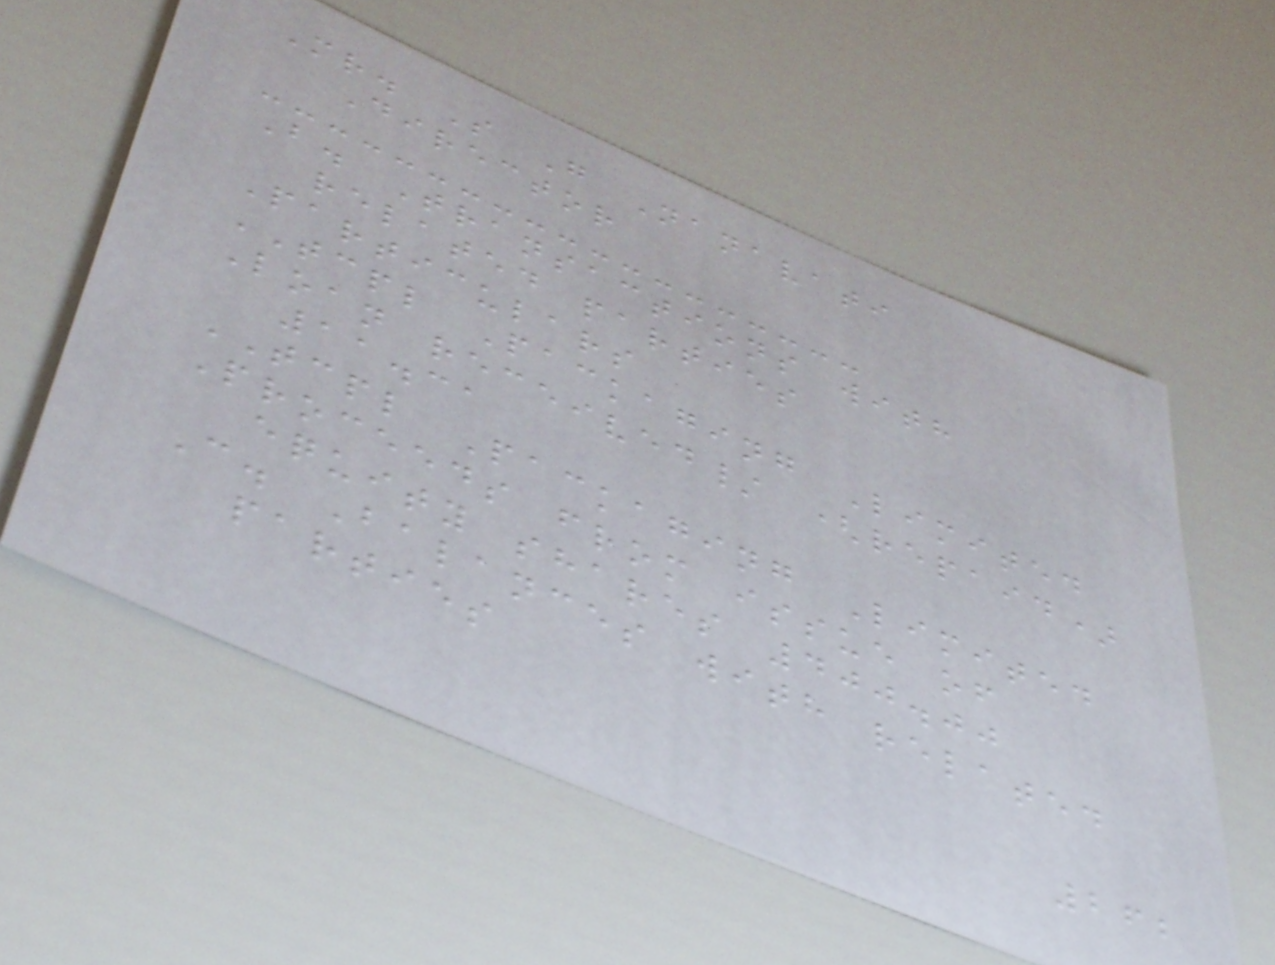Mr. S G Nanavati
Director
B. Transactions with
related parties
Particulars
TCPL Packaging Limited
Loan received/ (repaid)
11.31
TCPL Packaging Limited
Proceeds from issue of
equity shares 400.00
C. Balances with related
parties
262
